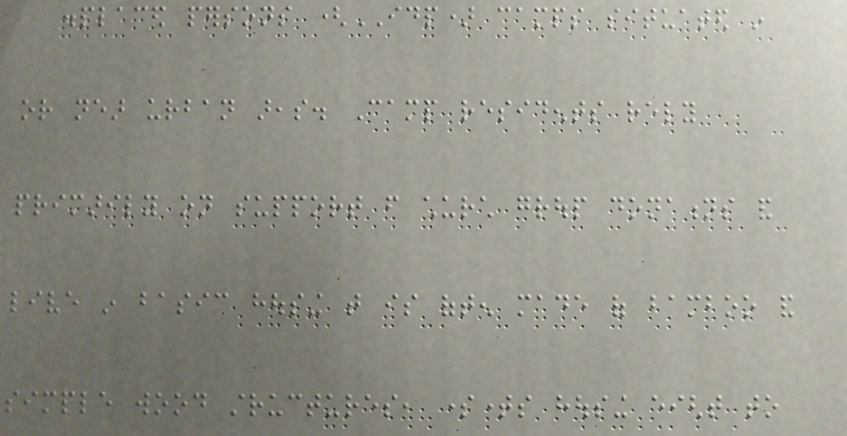displaced persons (IDP) camps situated in
or near urban areas. Camp residents rely
primarily on support from church group donations and
live in basic housing that is often made of bamboo and
simple wood structures, sometimes housing eight to
